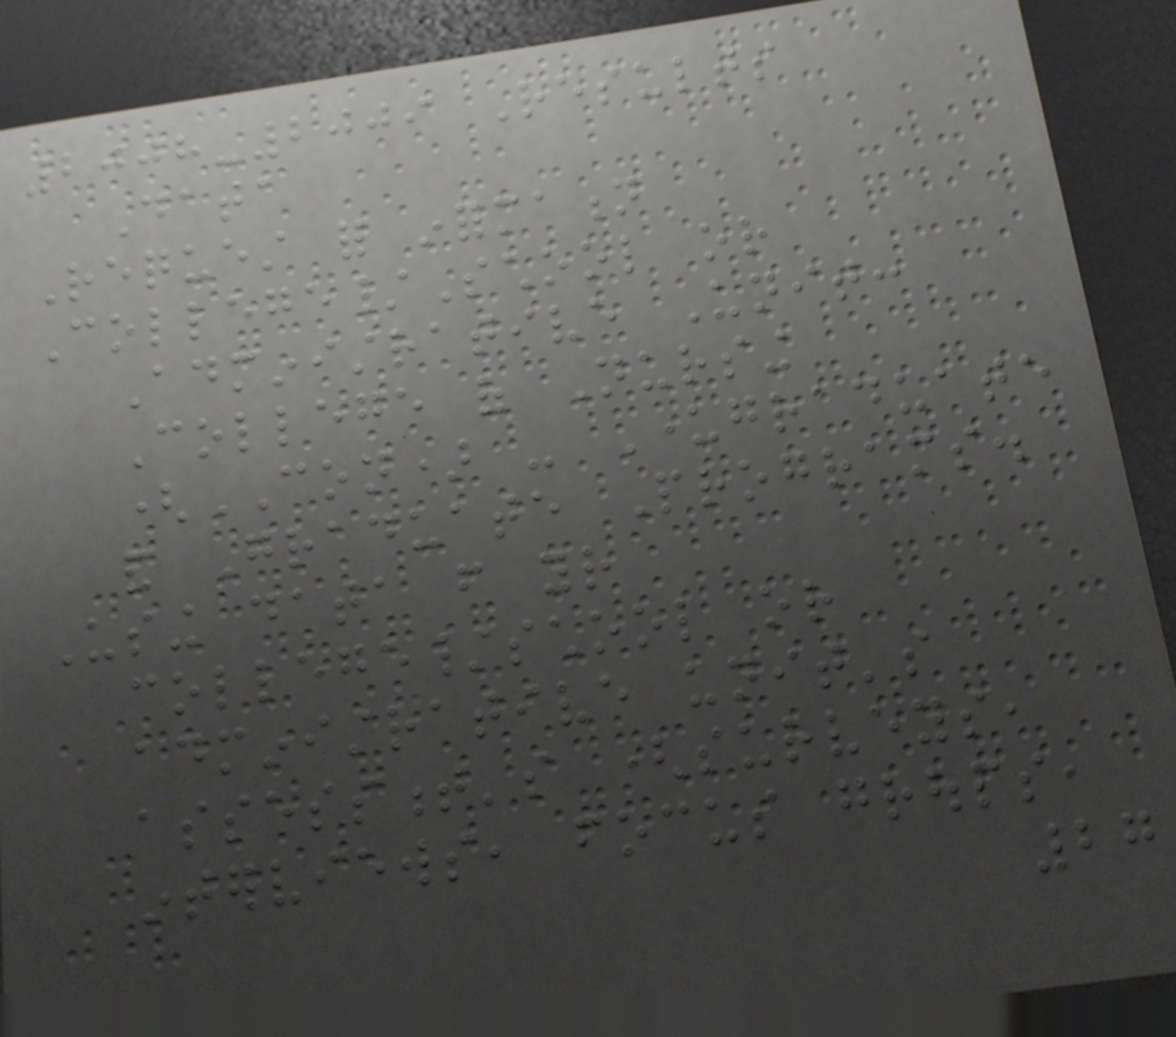2008-2009 Results
Data
Request for information
College/School or
Administrative Unit:
College of Nursing
(CON) - Undergraduate
and Graduate Programs.
Using data from your
college/school or
administrative unit's
assessment's (surveys,
interviews, focus groups,
27
